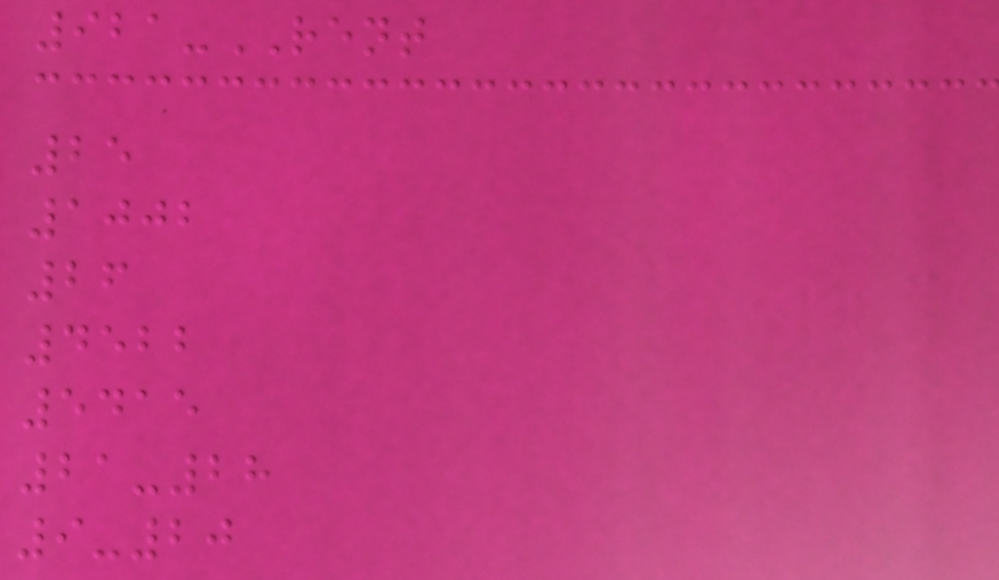921-RENT
25
1002
26
4522
5415
21-28
9-20
